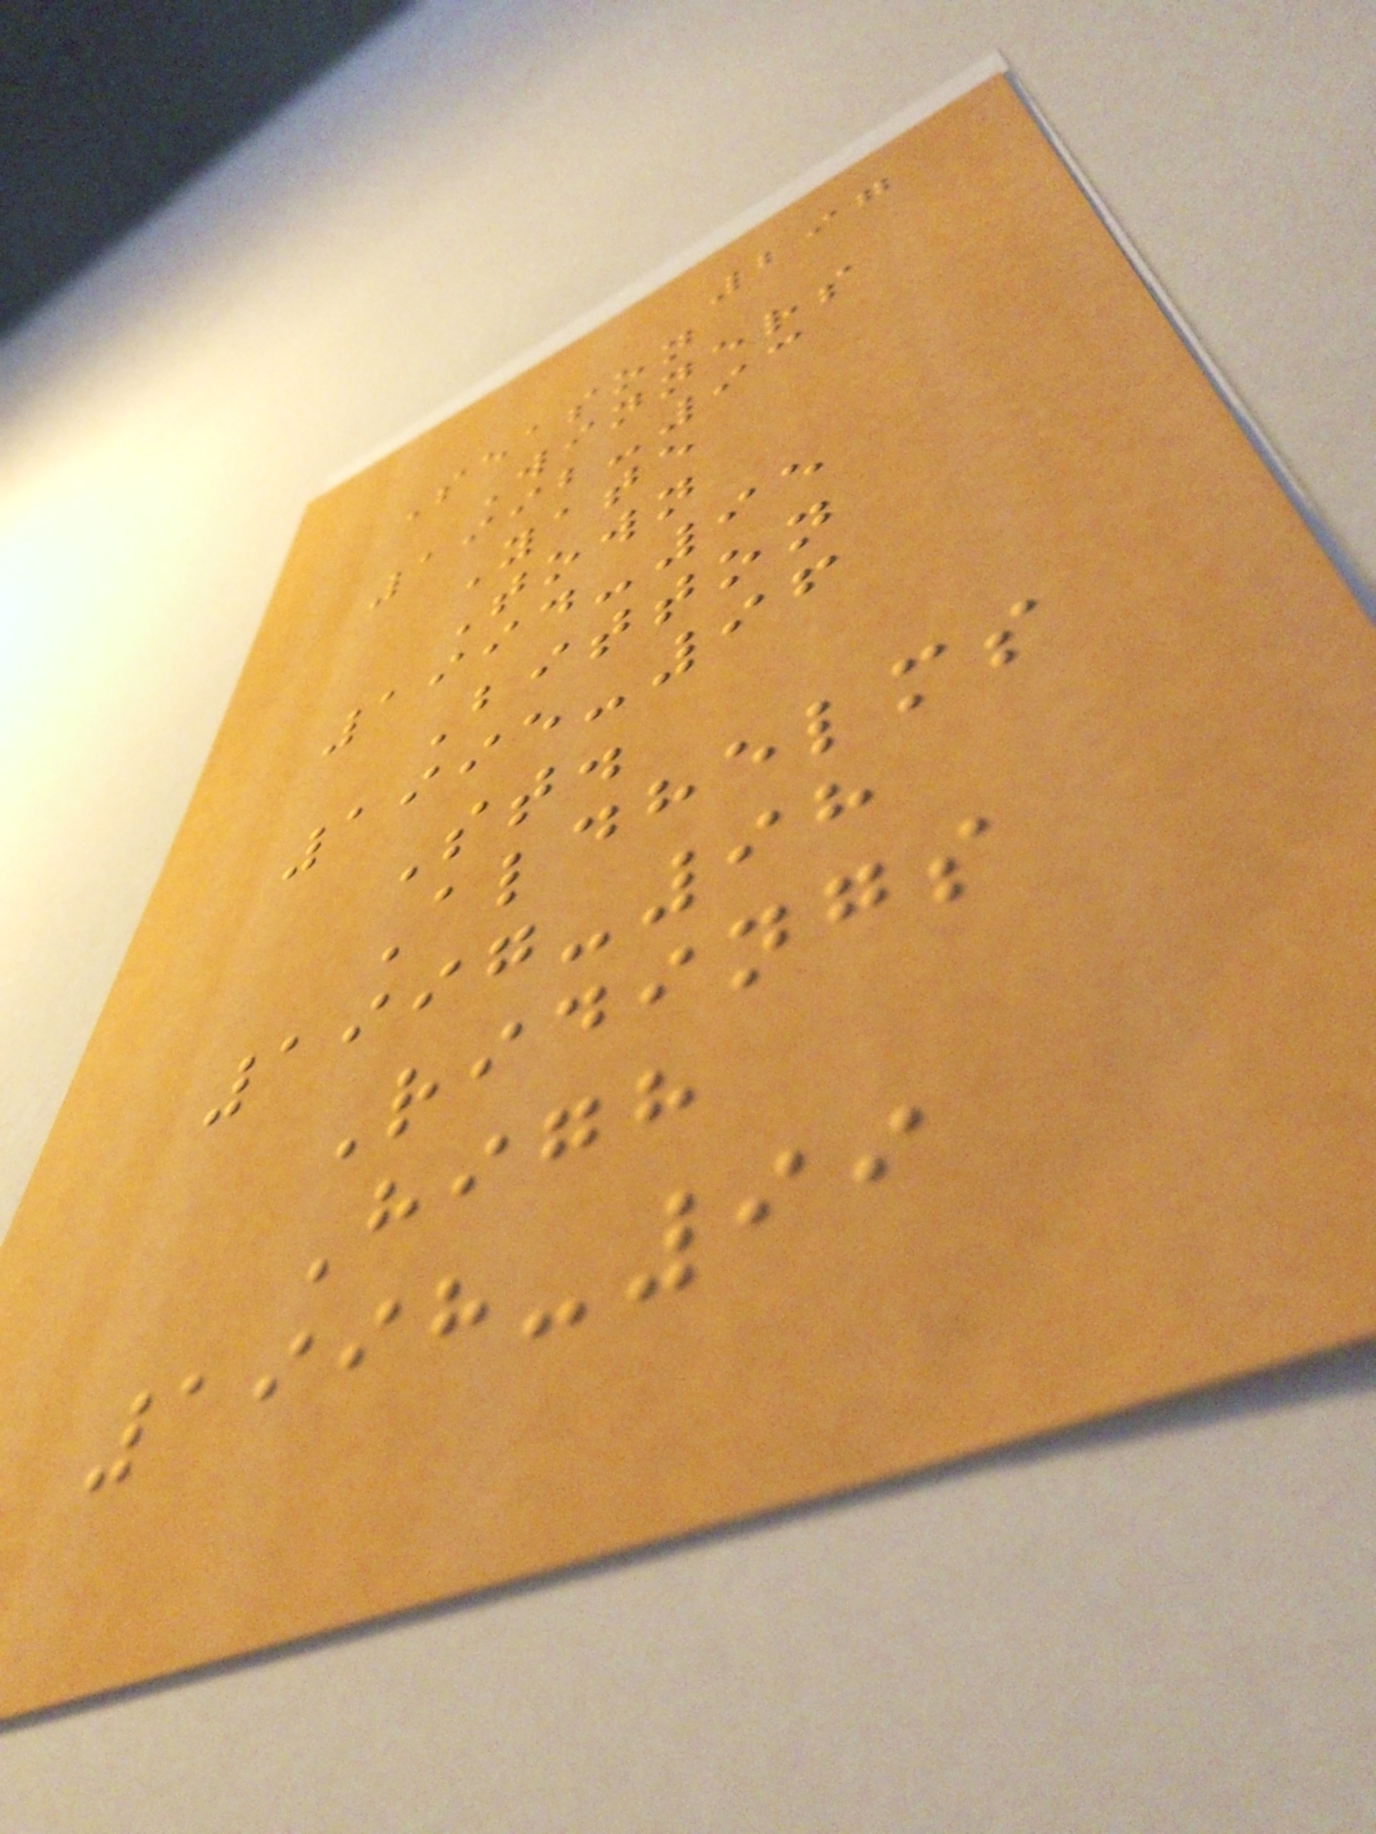297
Season
Winners
1992-93
Yate
Town
1994-95
Bitton
1995-96
St.
Aldhelms
1997-98
Ridings
High
1998-99
